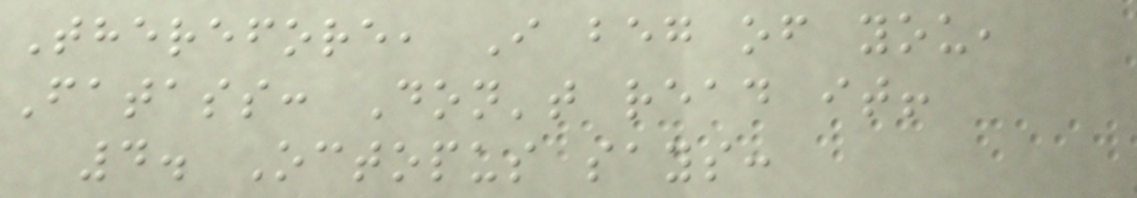Therefore, I beg of you,
Fatass: Don't read it!
4. Octopus says:
